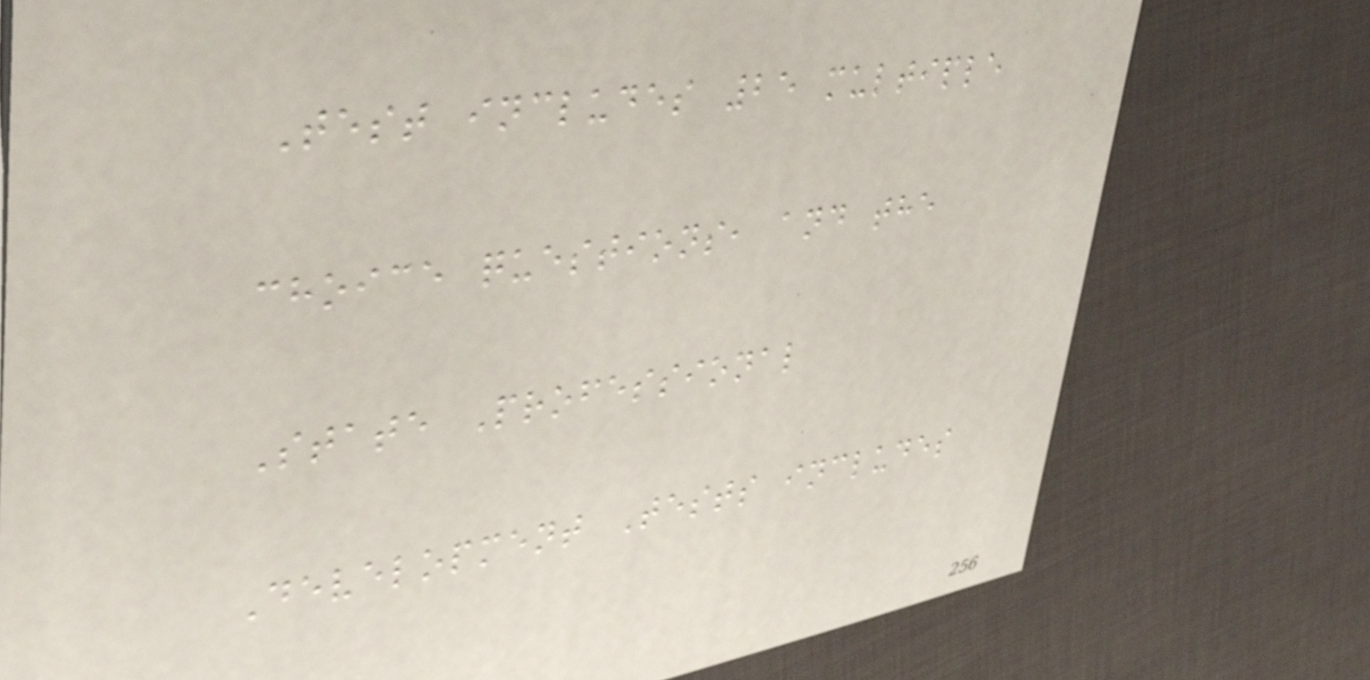Test includes 25 multiple
choice questions, and the
State Professional
Development Tests includes
